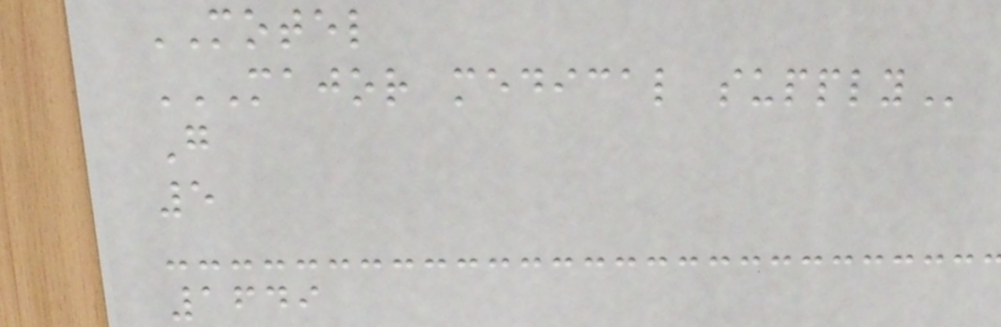MOTEL
MAJOR MEDICAL SUPPLY
G
5
1649
